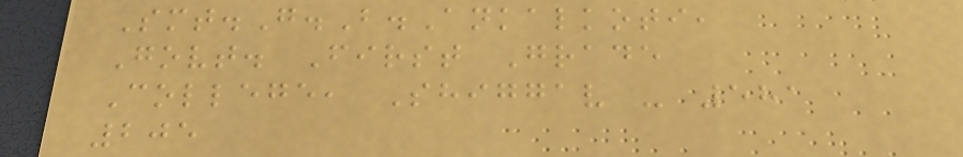Smt.G.B.Ankalkoti,
Govt. First Grade
College, Shiggav - 581
205
